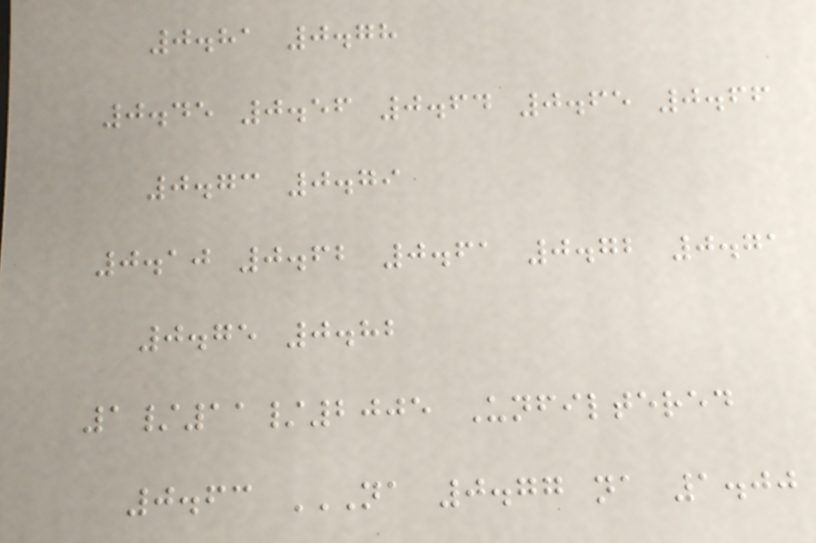0.81 0.78
0.45 0.56 0.64 0.65 0.66
0.73 0.79
0.10 0.62 0.61 0.72 0.71
0.75 0.82
1/11/2005 Unfiltered
0.63 NA 0.77 NA 1.00
